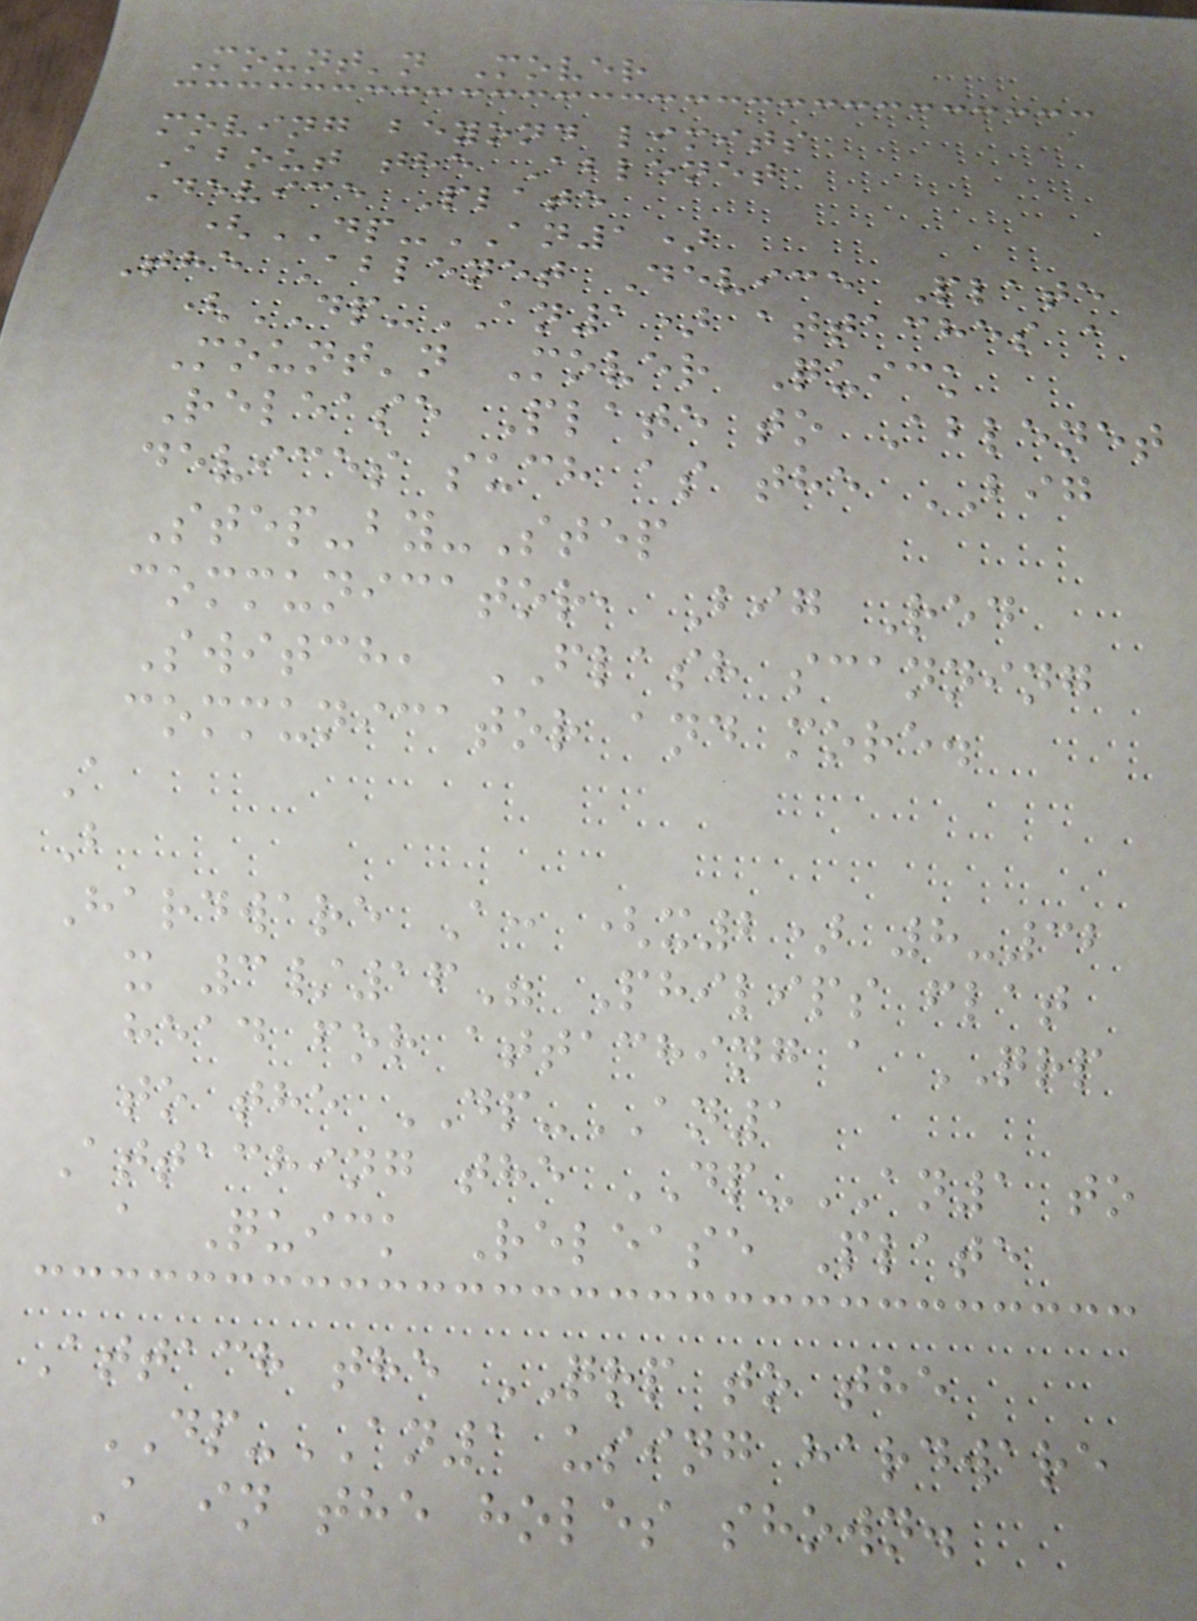Mount'n Mover
moving beyond limits
About the Ablenet
Device Plate
(DP-AN1)
The Ablenet Device Plate
(DP-AN1) attaches a
Mount'n Mover Quick
Release Plate to Ablenet
devices such as the BIG
Step-by-Step
communicator, Big Red
Switch, FLASH scanning
communicator and more.
A
B
Hardware A: (x2) 8-32
x 3/16" Philips flat
head for attaching a QRP
to the DP-AN1
Attaching the DP-AN1 to
a Quick Release Plate
Attach the QRP to the
DP-AN1 using hardware
A in the holes shown.
